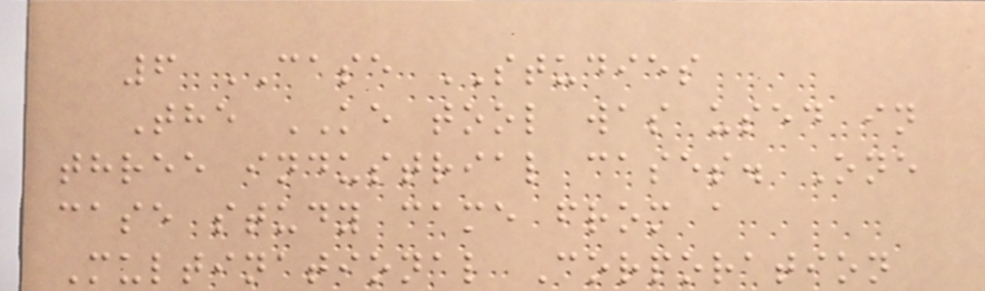6 CASE STUDIES
The KE tool was used in
three industrial cases. One
case study came from a
Multinational Corporation
